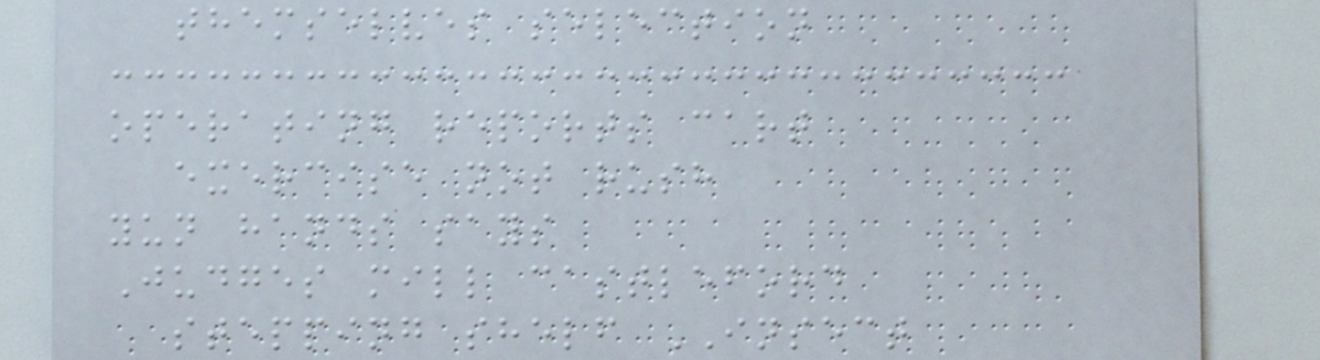themselves selection
operating reports cart
exercise not rush
yun hands says
Judges mill castleford
stepping shelf INSECT
